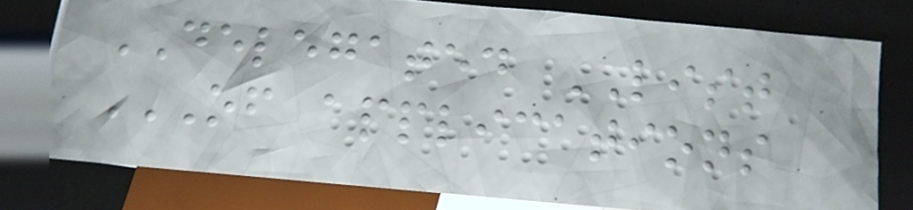DELEGATED LIST
OF APPLICATIONS
